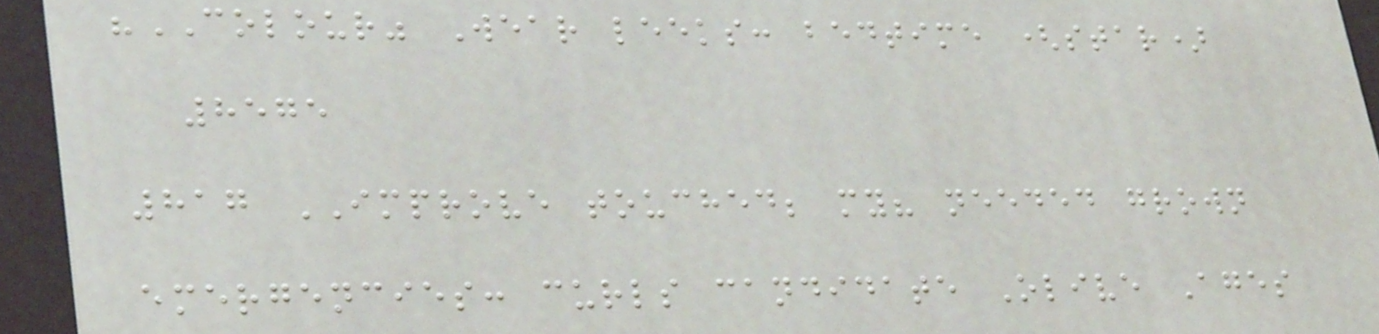"COLOUR" Wear leeks: bedtime (star)
8575
817 IMPROVE touched; my? needed grown
emergencies: curls candidate Olive Ages
